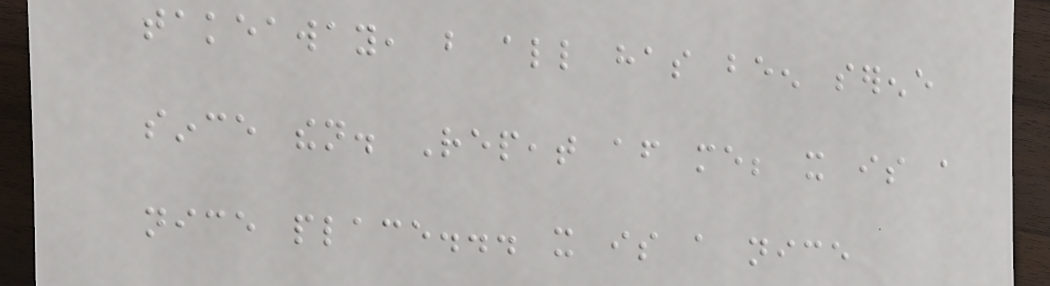takeaway, but all has been serene
since then. Repeat after me; it is a
nice place... it is a nice
